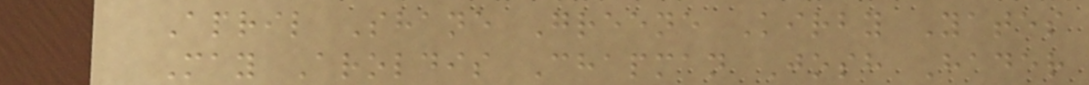April Shane Greene Kirby Yates
May Aroldis Chapman Josh Hader
